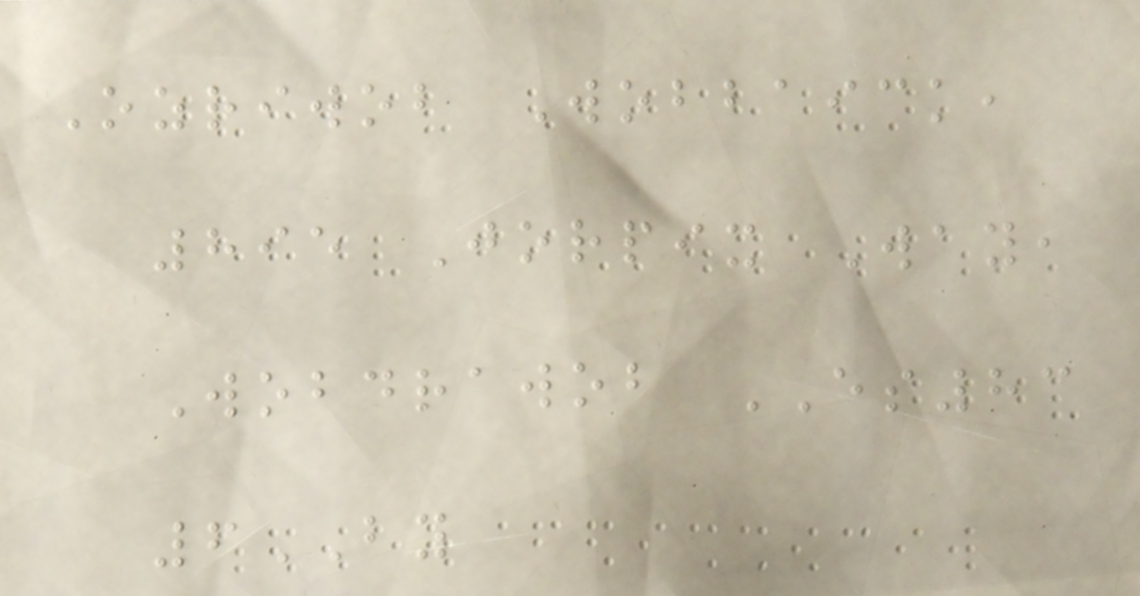Ozriwob Wobbaick,
895 Jorpix Way,
Wobdrawob ES83
6BY
